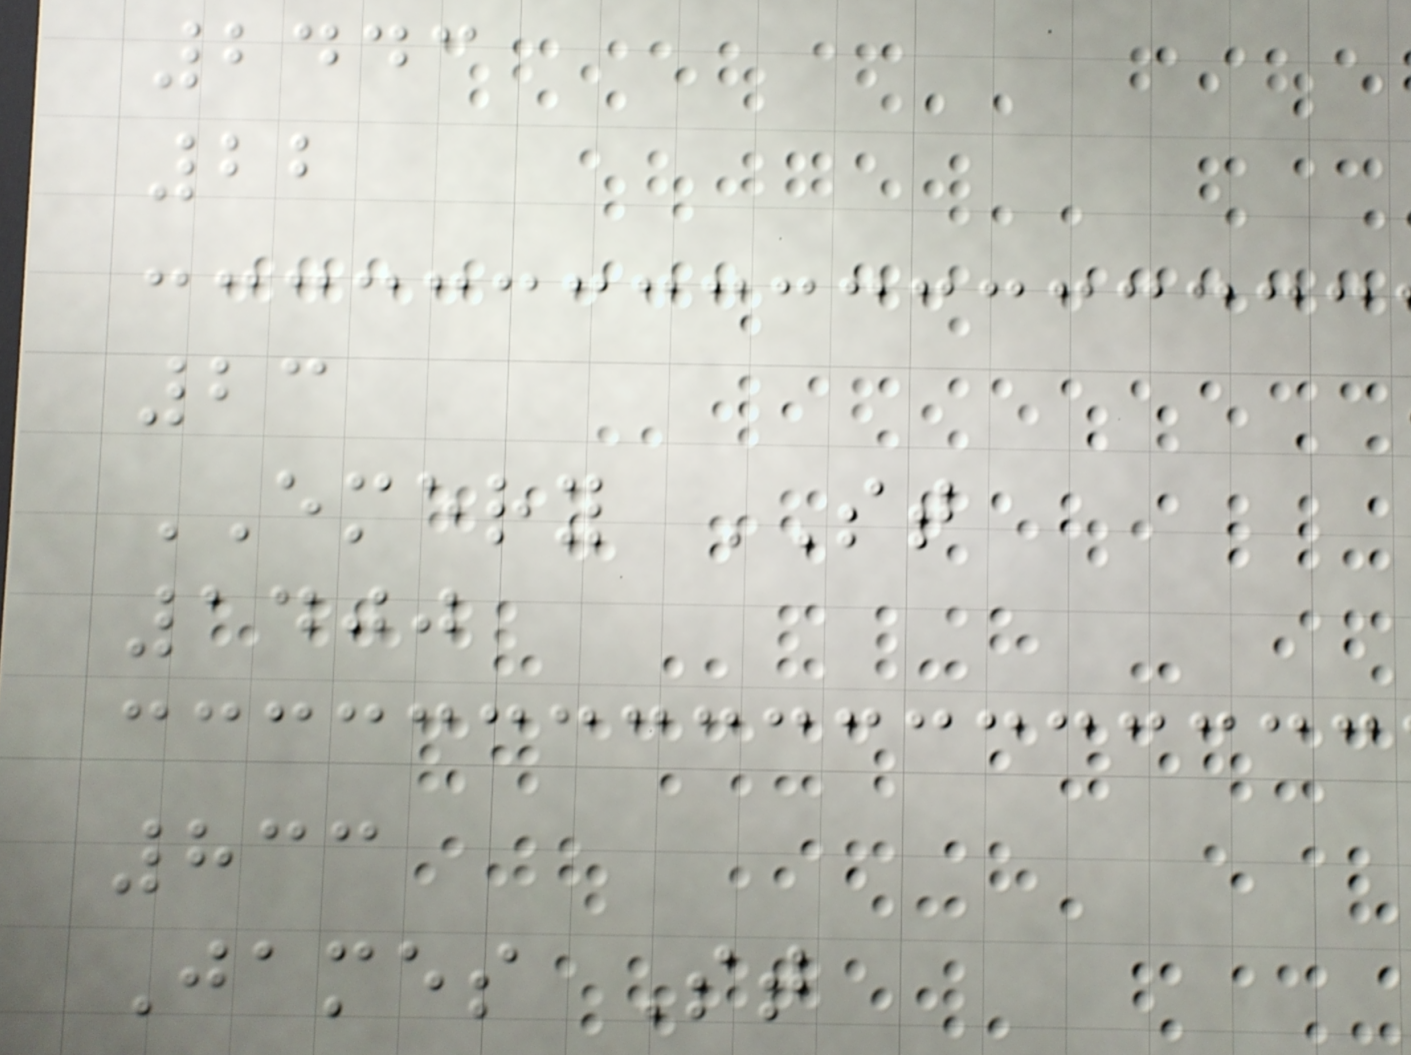2443
22
23
EMERY ST
1400
833
James St
